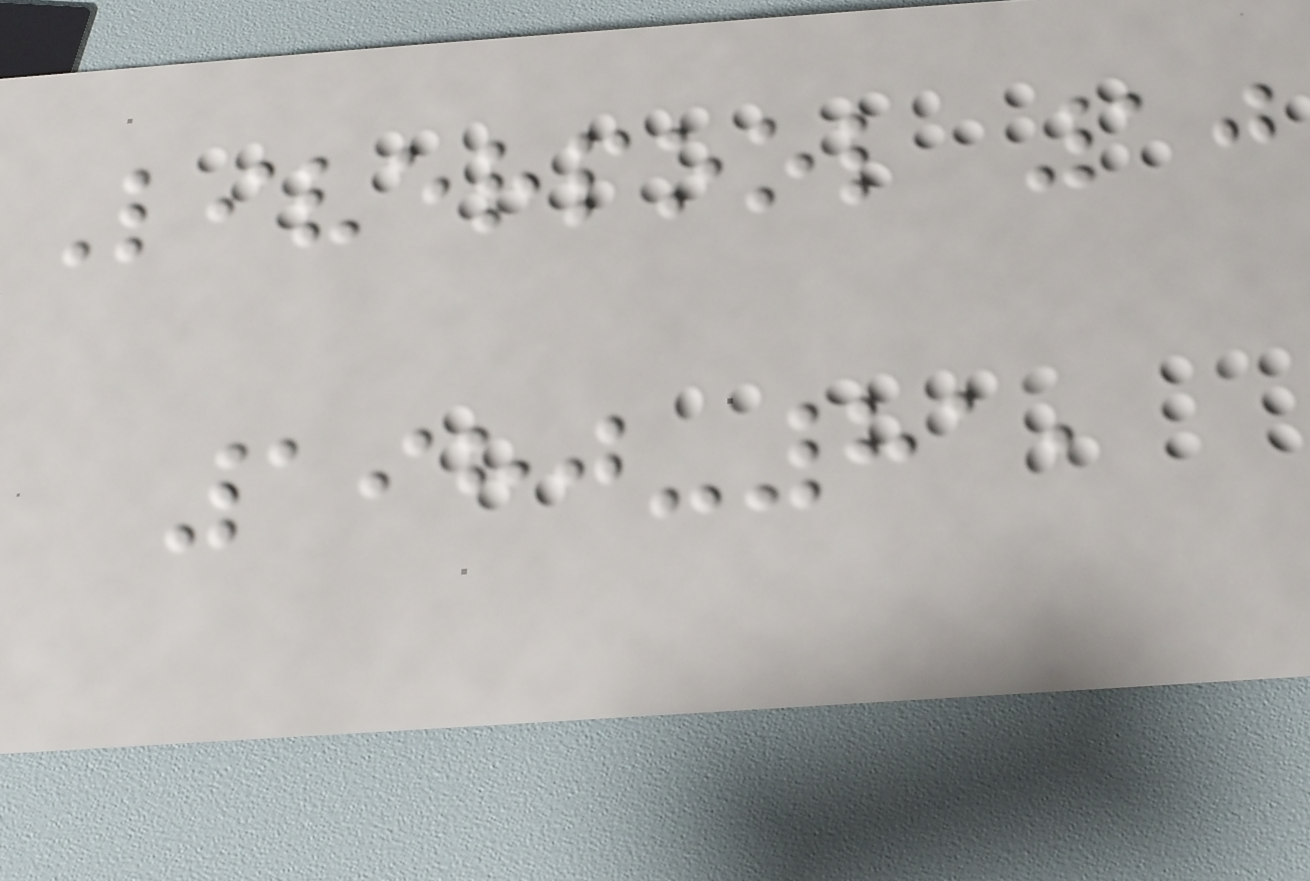Liverpool 10
1980-81,
